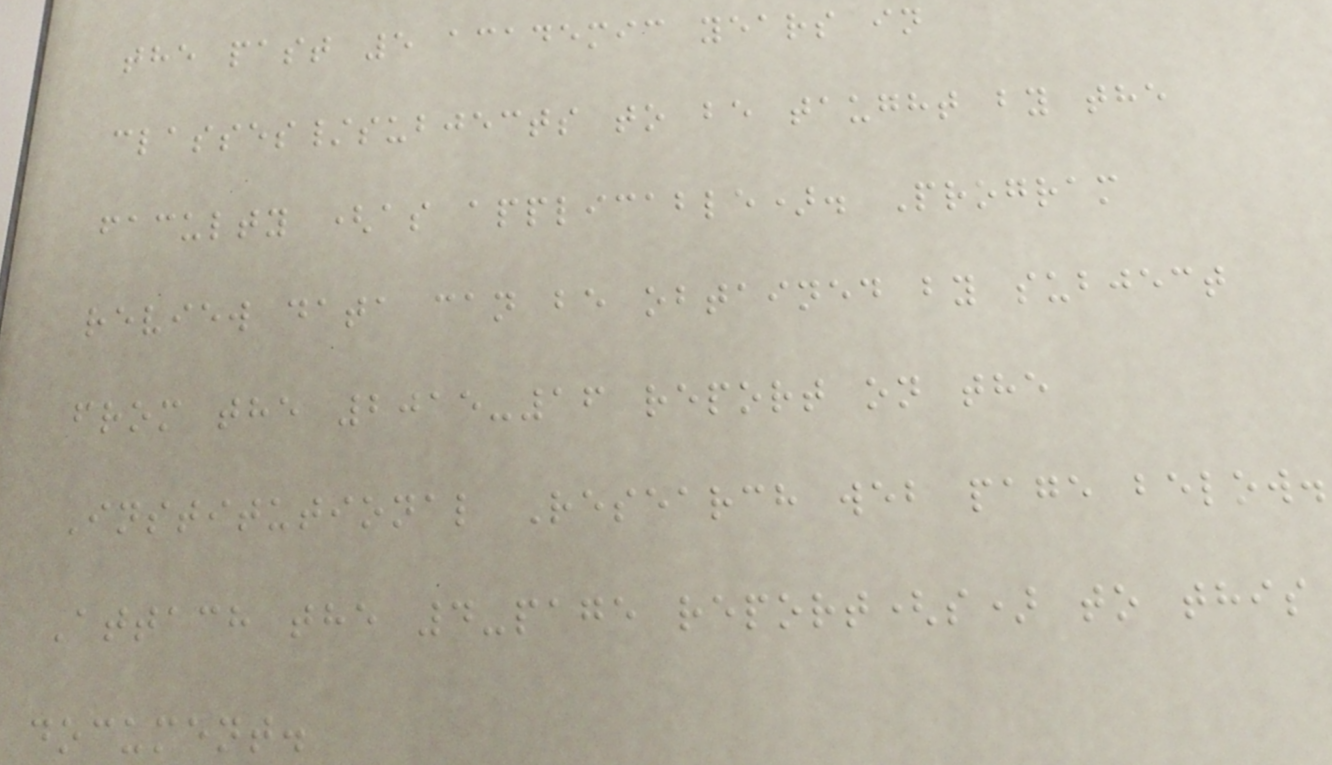the past 5 academic years in
classes/subjects to be taught by the
faculty (as applicable). Program
review data can be obtained by subject
from the 2015-16 report on the
Institutional Research web page below.
Attach the 4-page report(s) to this
document.
